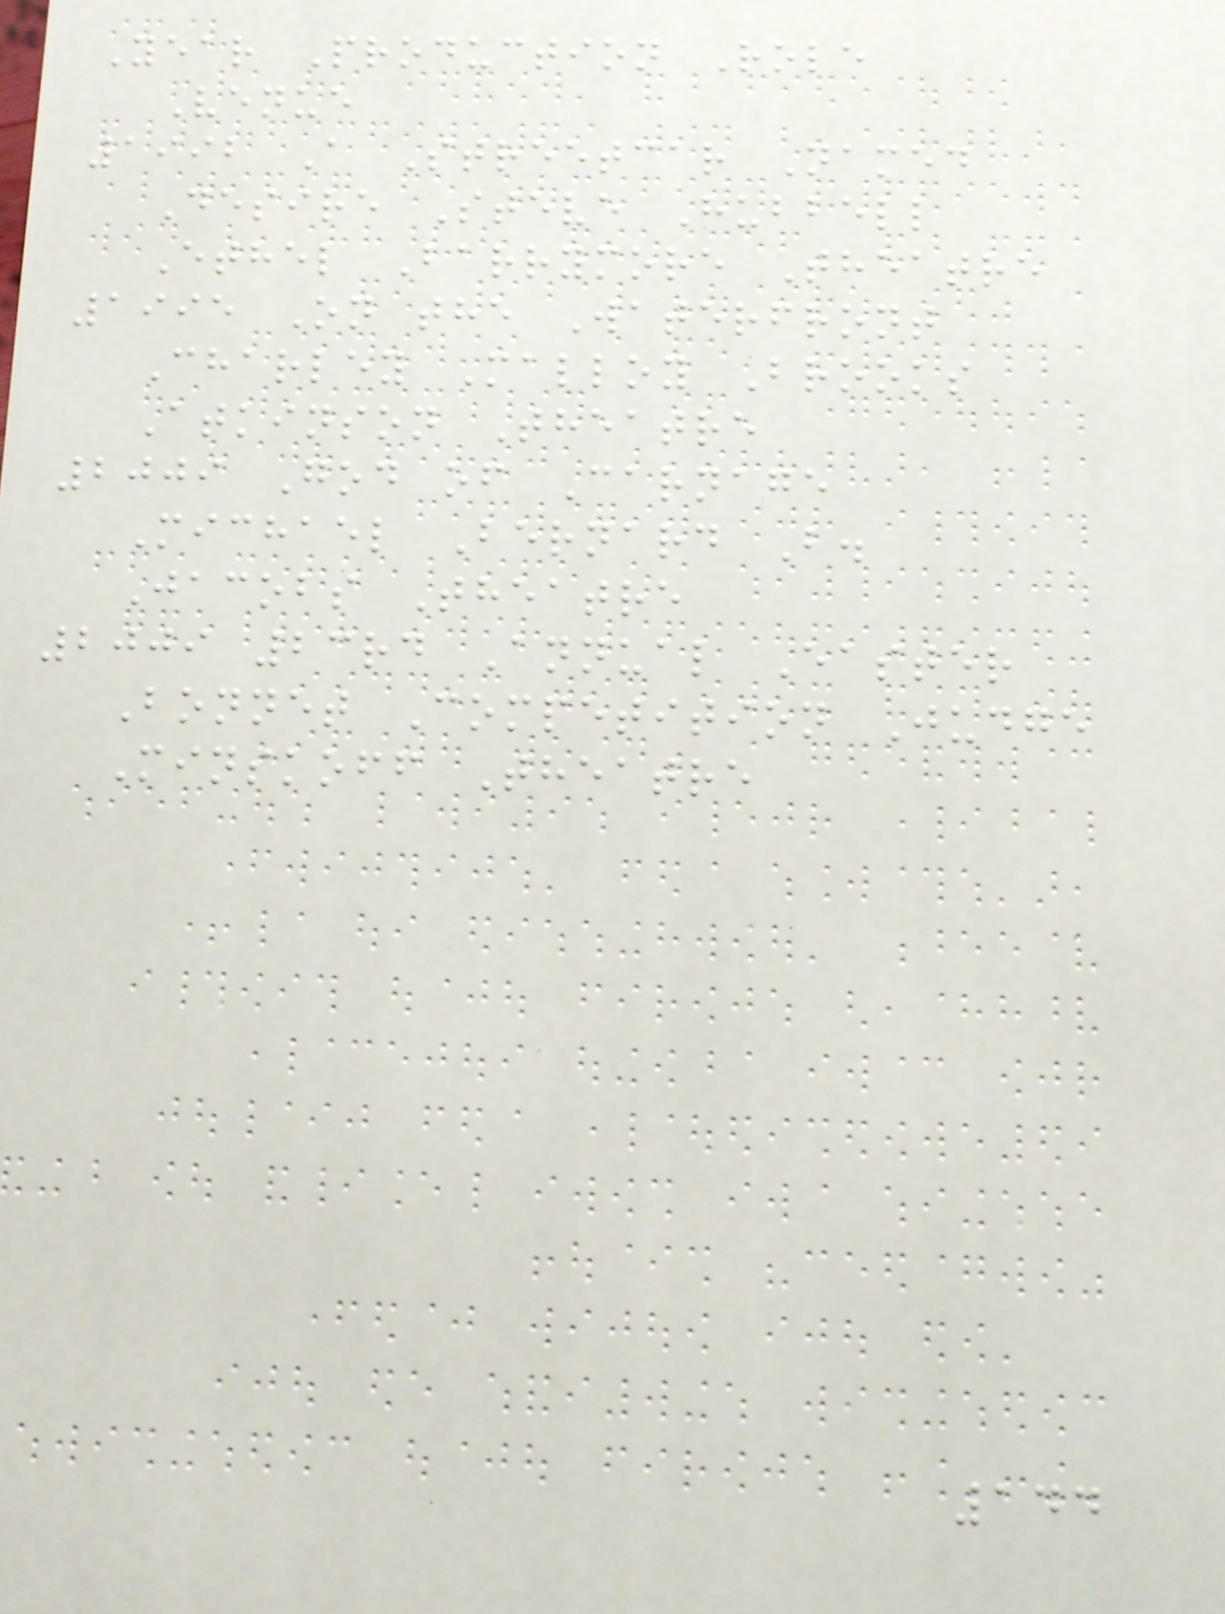Year Production Role
Venue
1992 A Streetcar Named
Desire Steve Hubbell
Ethel Barrymore Theatre
1995 On the Waterfront
Charley Malloy Brooks
Atkinson Theatre
2009 God of Carnage
Michael Bernard B.
Jacobs Theatre
2009 23rd Annual Easter
Bonnet Competition Judge
Minskoff Theatre
144
